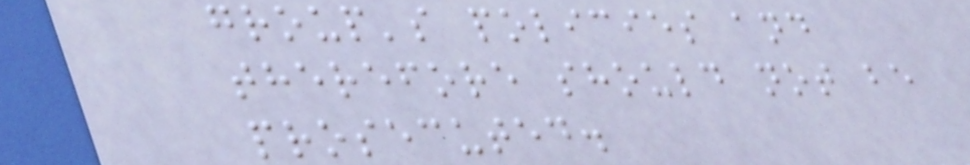group's policies and
therefore should not be
prosecuted.
